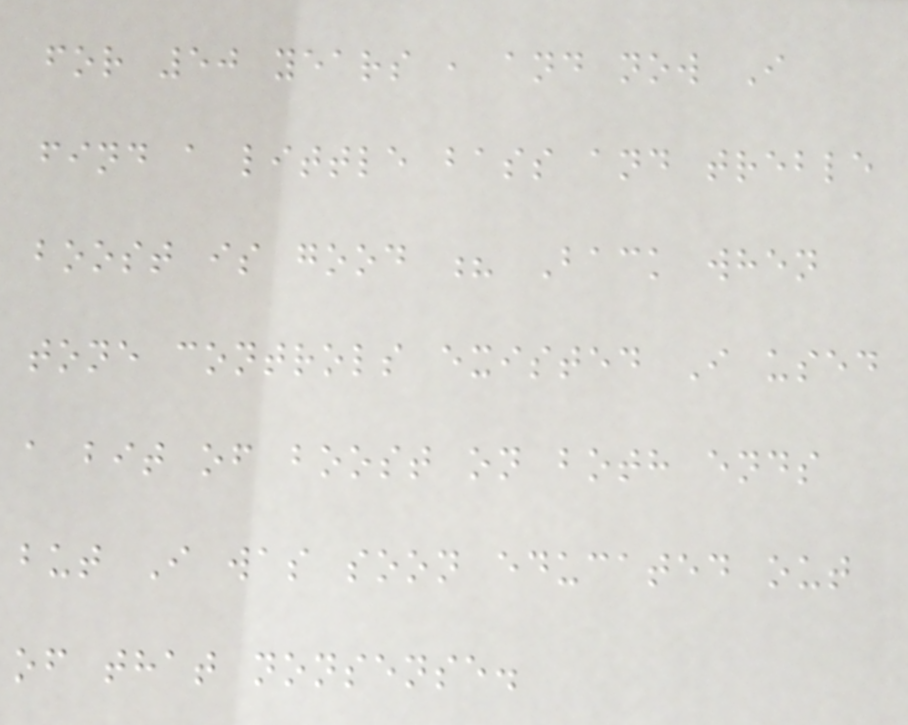for 50 years , and now I
find a little bass and treble
boost is good ? Back when
tone controls existed I used
a bit of boost on both ends
but I was soon educated out
of that nonsense.
